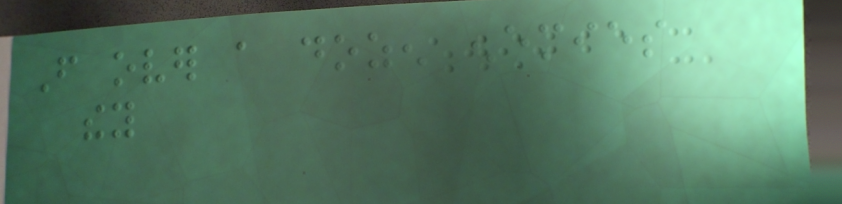From over a dozen enemies
they
